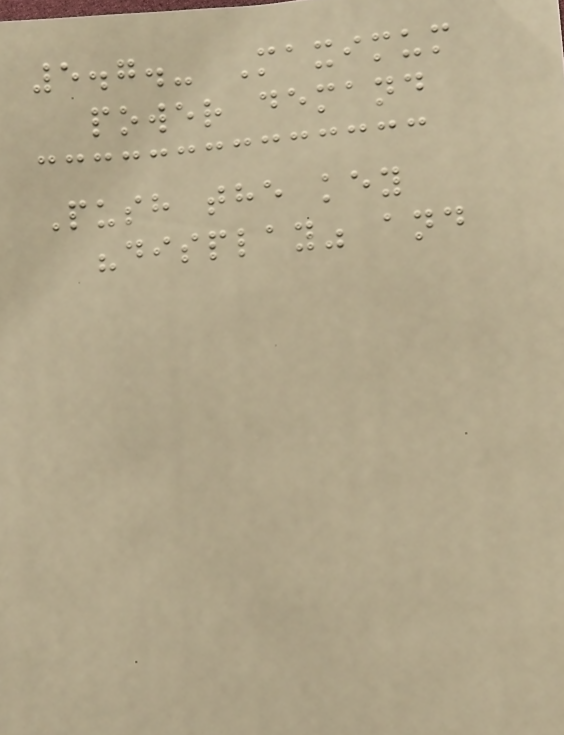5.7.- Maximum
power demand
Push the key
"display" and
